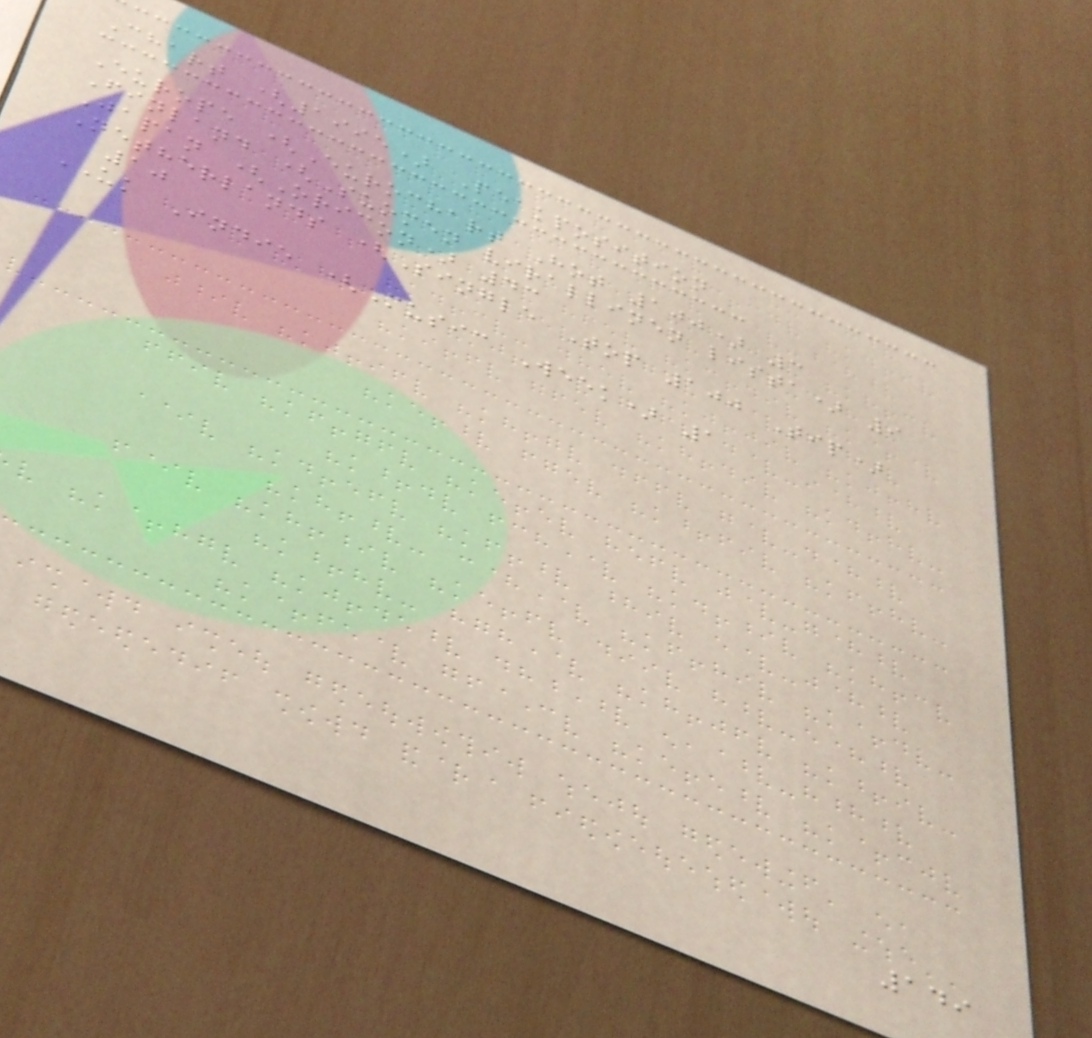Chart (1995) Peakposition
Europe (Eurochart Hot 100) 3
Finland (Suomen virallinen lista) 9
Japan (Oricon) 43
Netherlands (Single Top 100 Tip)
10
UK Indie (Music Week) 1
149
